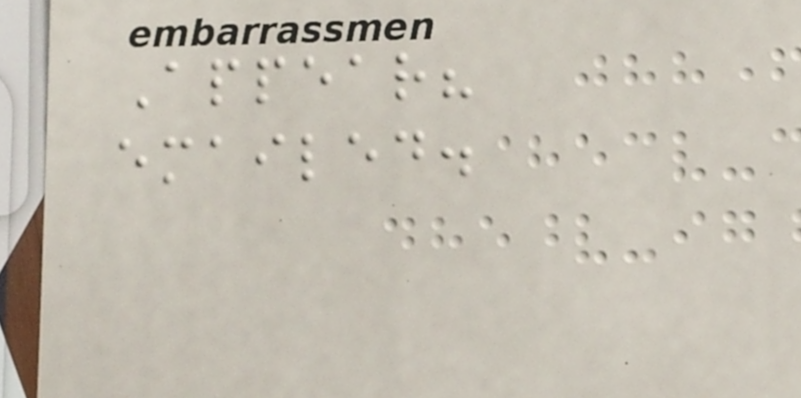Appear?
emailed.
